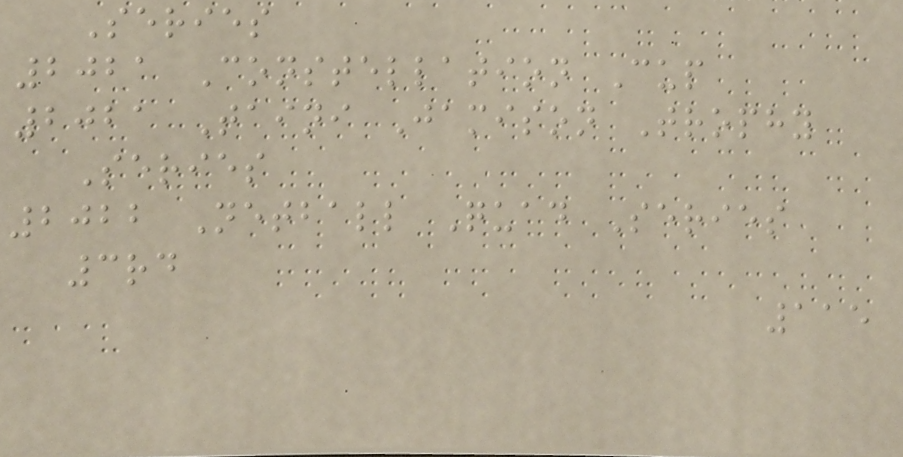Series
2021 Constellation Cup
2021 Taini Jamison Trophy
Series
2022 Netball Quad Series
3rd
115
